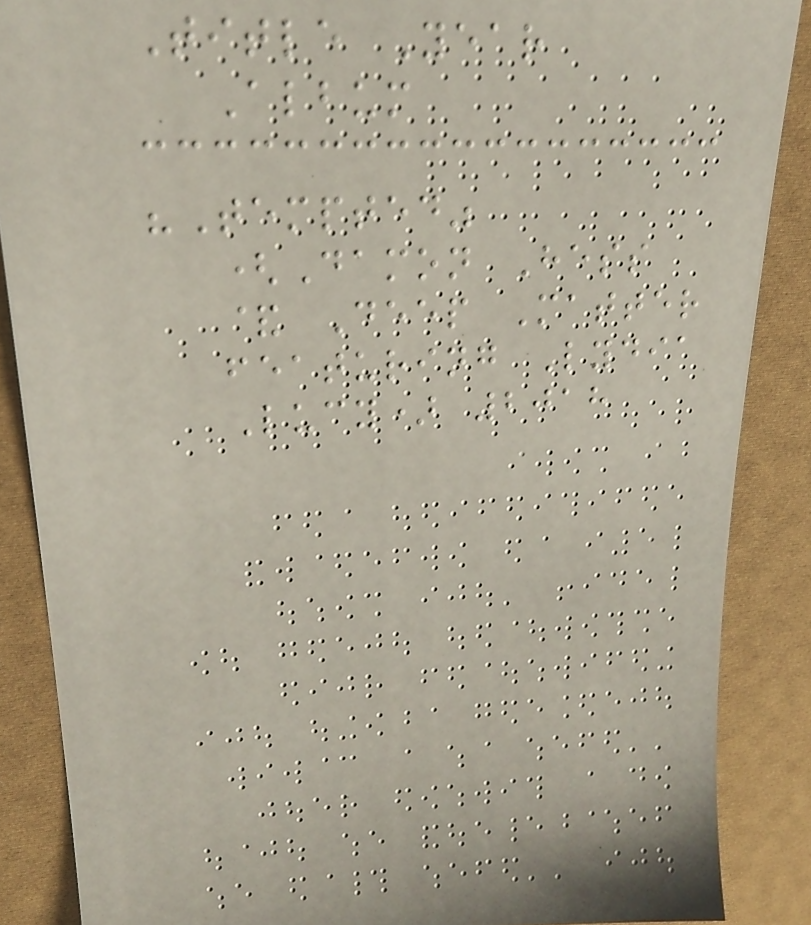Title Year
Album
"Tempted"
(Damon Hess
& Deep Matter
featuring Lydia
Lucy) 2018
